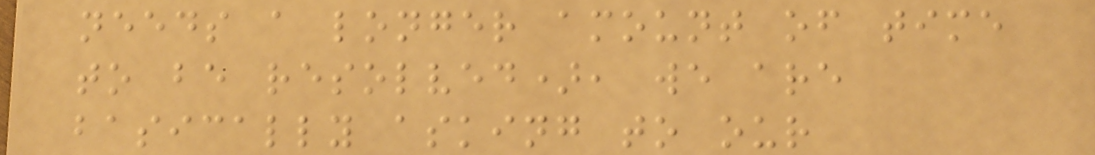needs a longer amount of time
to be resolved), we are
basically asking to our
